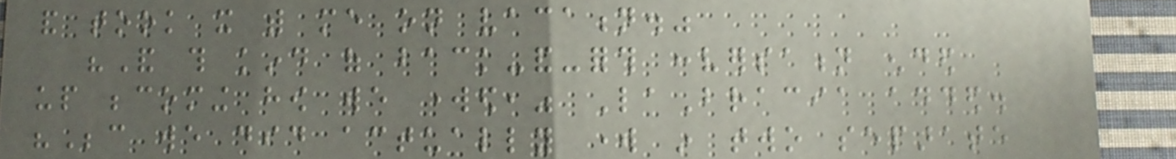and took it with me on vacation."
"And this kind of back-and-forth conversation ended
up becoming how we worked," LaBracia added.
"Because we did actually work in two separate
